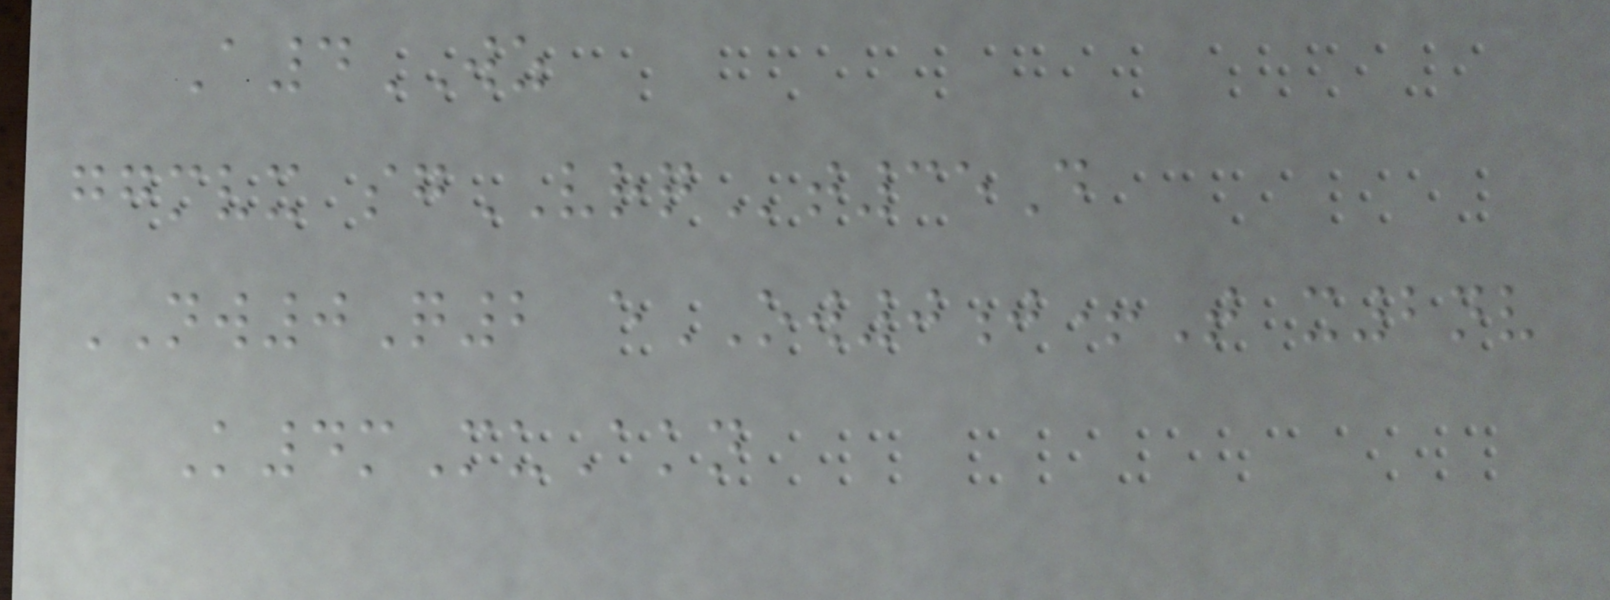A4WZ
ggmvx sgVRQt35D
NW0Q2 eOW0j+T x2nv
K4mMuAkn
